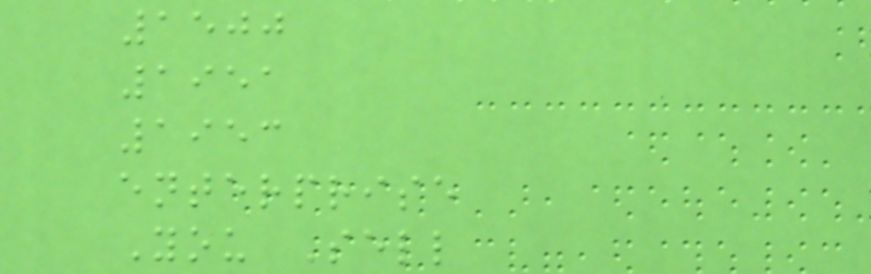1500
1951
1953
enterprise
You Sell
